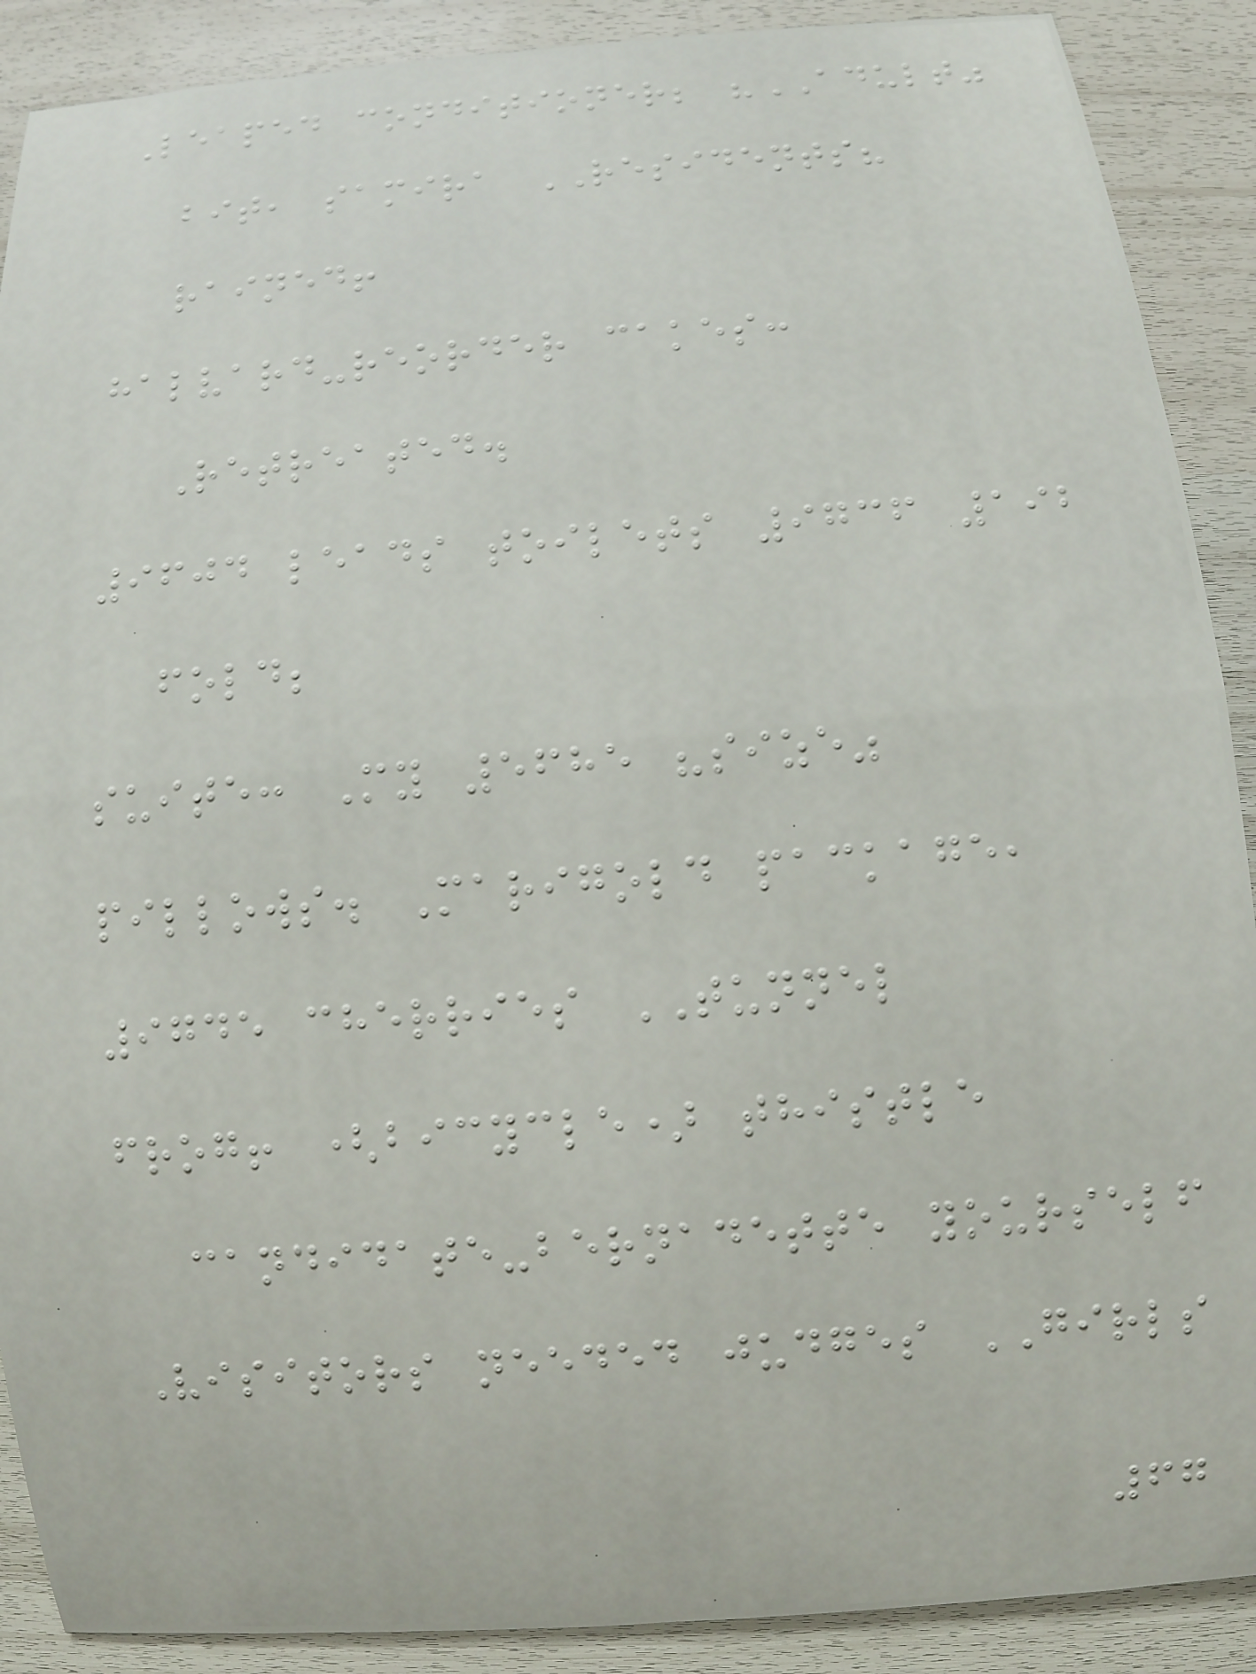Leaped conditioner; "ADULT"
bit, samira RESIDENTS?
rained!
halvard-reorder cakes:
Retreated.
9604 leads toilets 9736 192
fold;
suite: My 5685 "size"
pillows. Marigold package,
9745 cherries TUNNEL
frog! (bicycle) thistle
candidate-bernadette yourself
Visitors needed judges GIRLS
67
